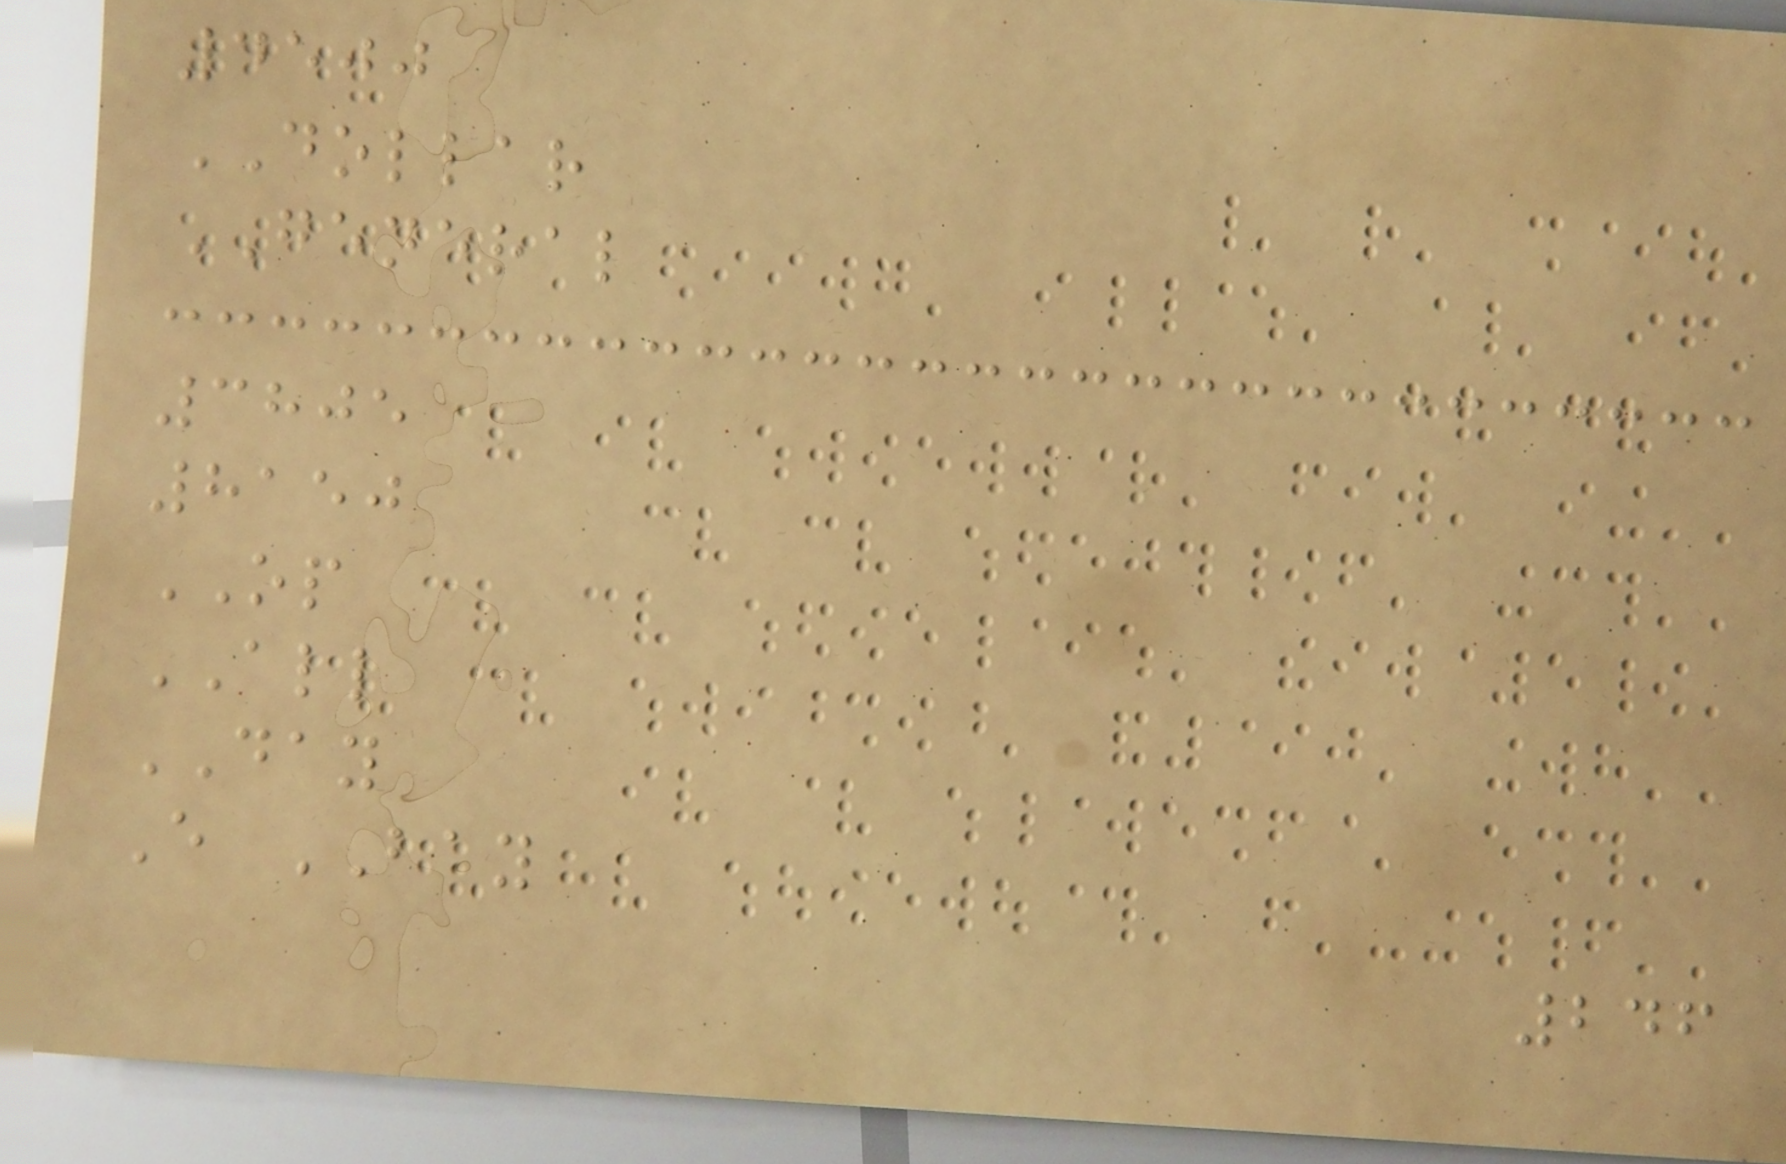4500
DOLLAR
GENERAL
3805
8150
OP
ALL
DAY
E BAY
246
